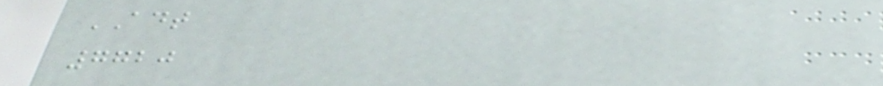ADT
7720
